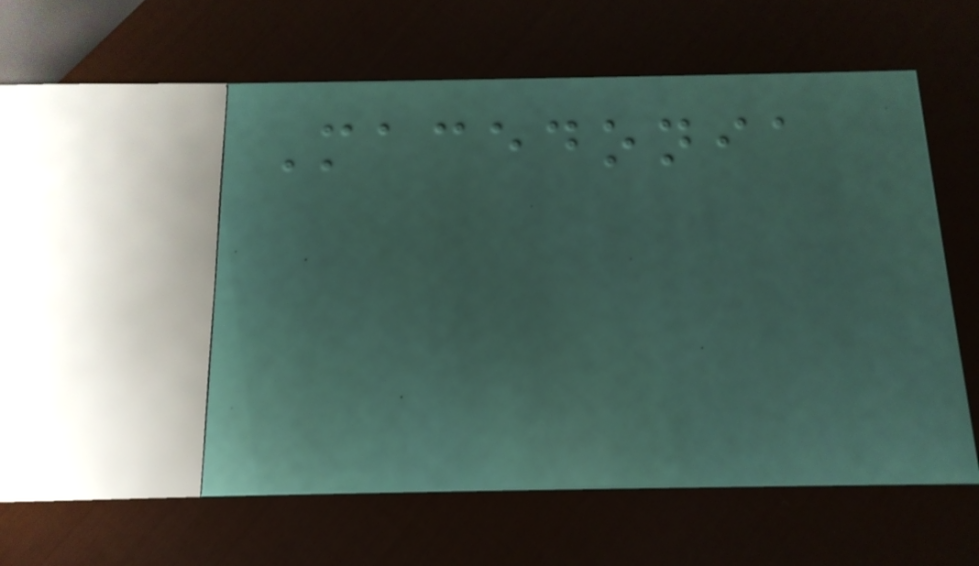Macedonia
